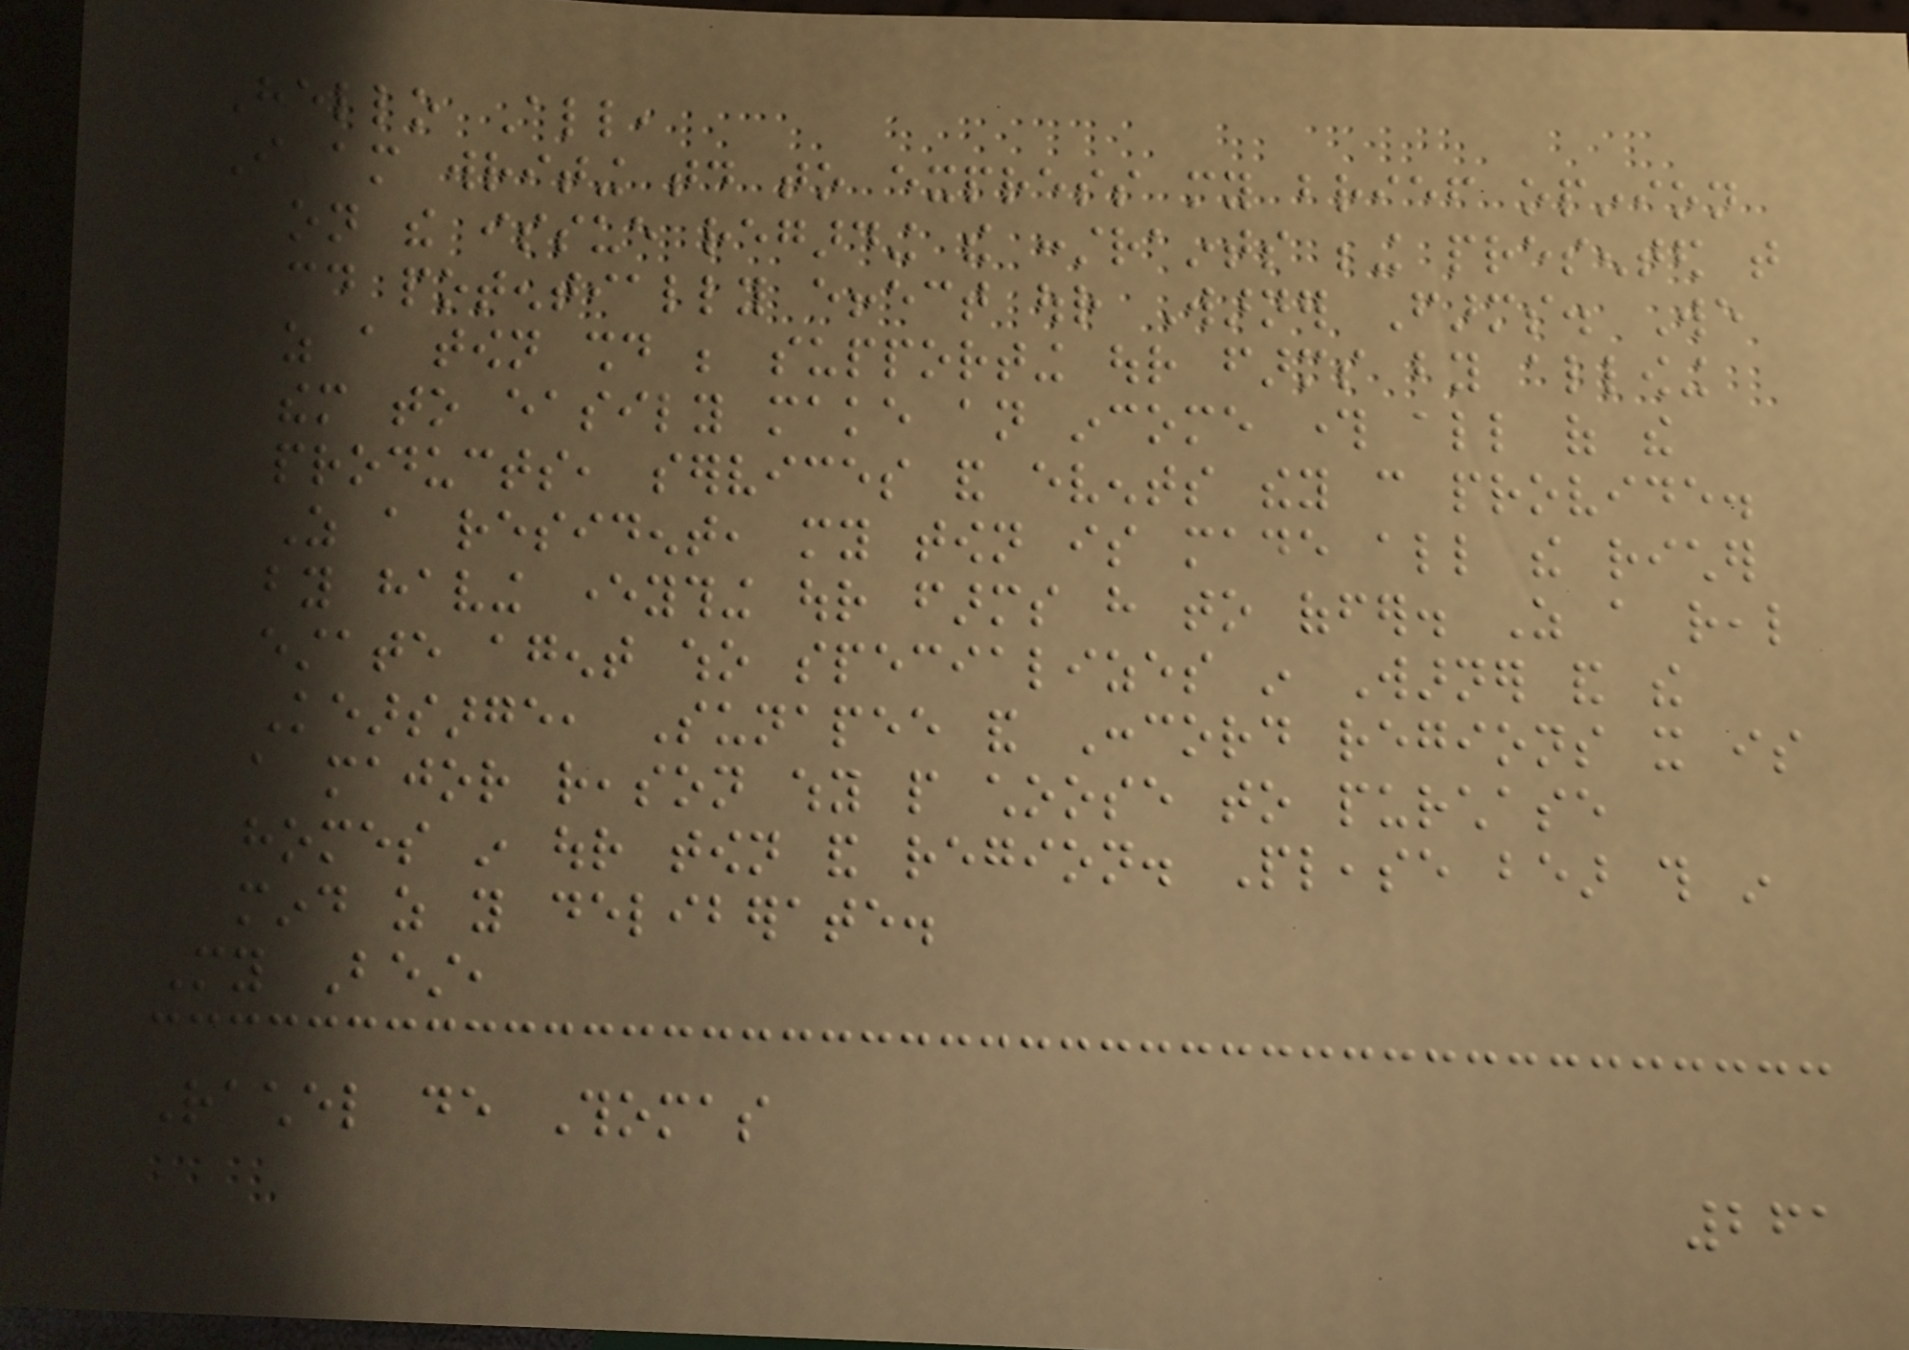Hello All,
I am writing today to express my brief opinion
on the issue regarding the constraints being presented that
could potentially effect our Warner Farms. We
as a town should be supporting our farms by allowing
them to easily make an income through all of the
products, services and events they can provide.
As a resident, my town is made all the richer
by having everything our farms have to offer. As a real
estate agent who specializes in Warner and the
Kearsarge, Sunapee and Concord regions it is
a major reason why people choose to purchase
homes in our town and region. Please bear this in
mind as you deliberate.
My Best,
Rachel de Thomas
261
